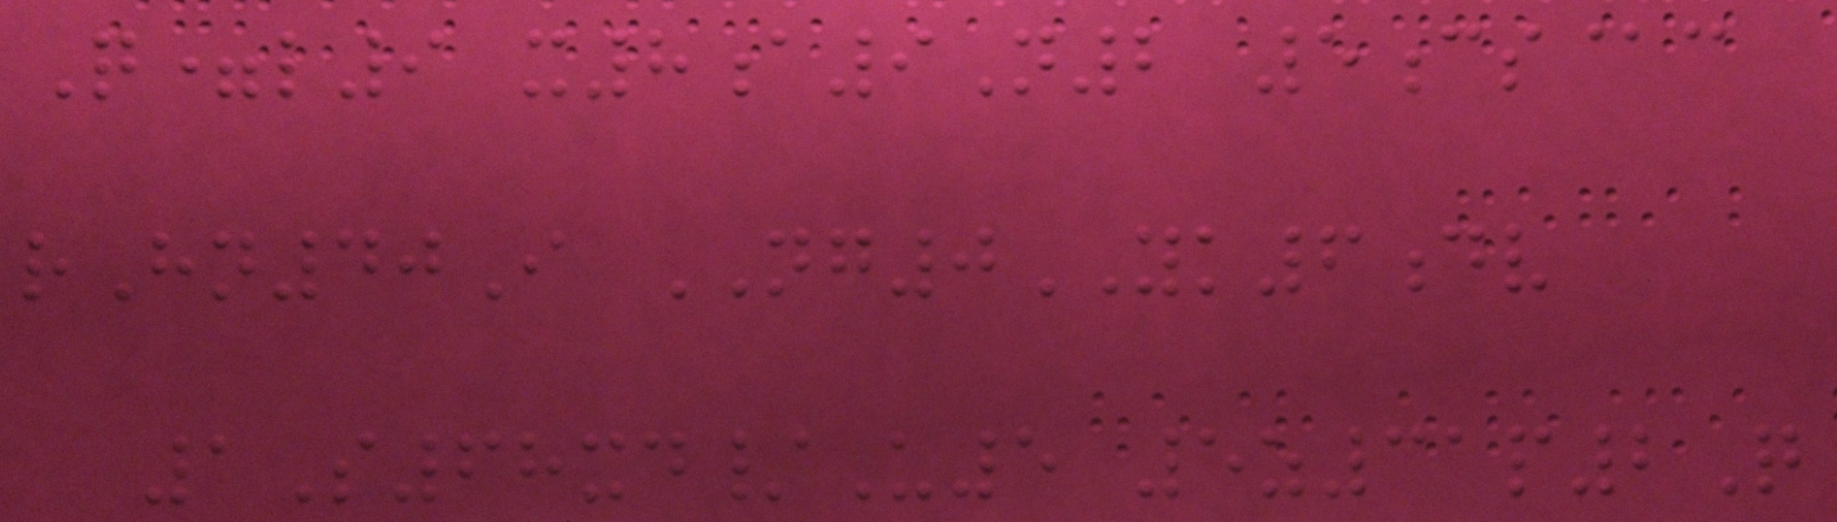Q=l9 x8a9N2 5cs@c
rHn40I NG0YK6dv
1S68xd/U5 5z31p2Q
